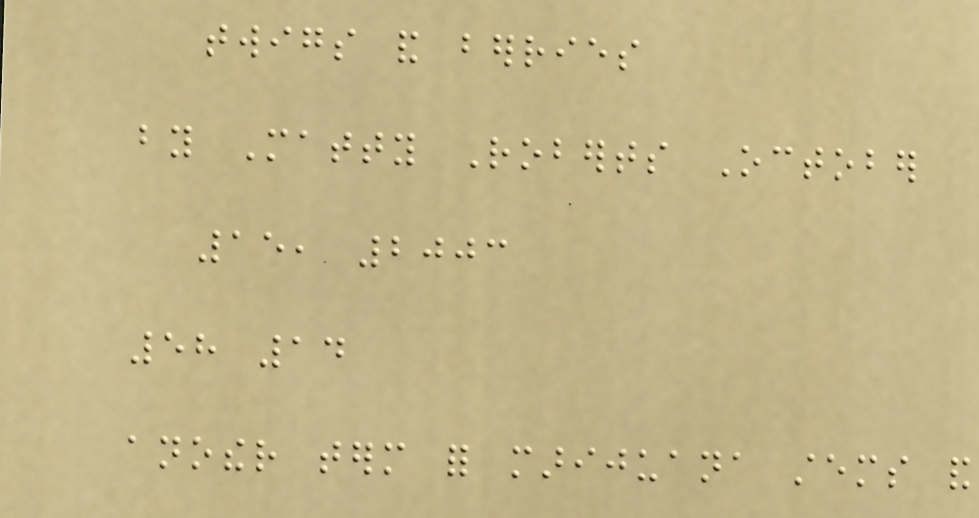twigs and berries
by Matty Roberts October
15, 2003
58 14
another term for marijuana stems and
